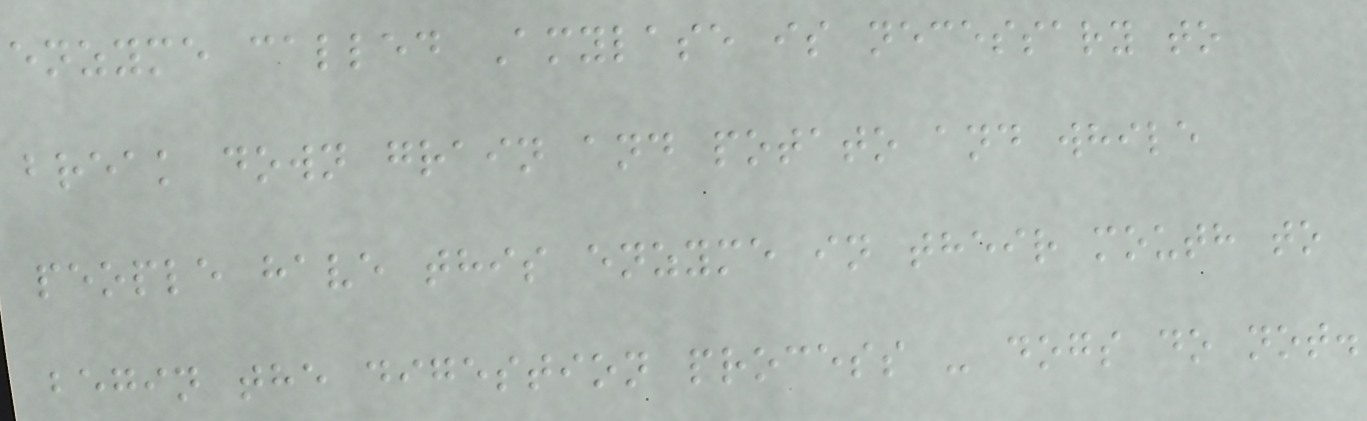enzyme called Amylase is necessary to
break down grain and potato and while
people have this enzyme in their mouth to
begin the digestion process - dogs do not.
